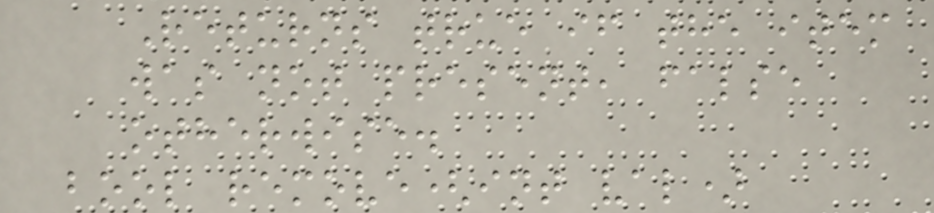Returns true if the item
was not present, false
otherwise.
bool remove(int val)
